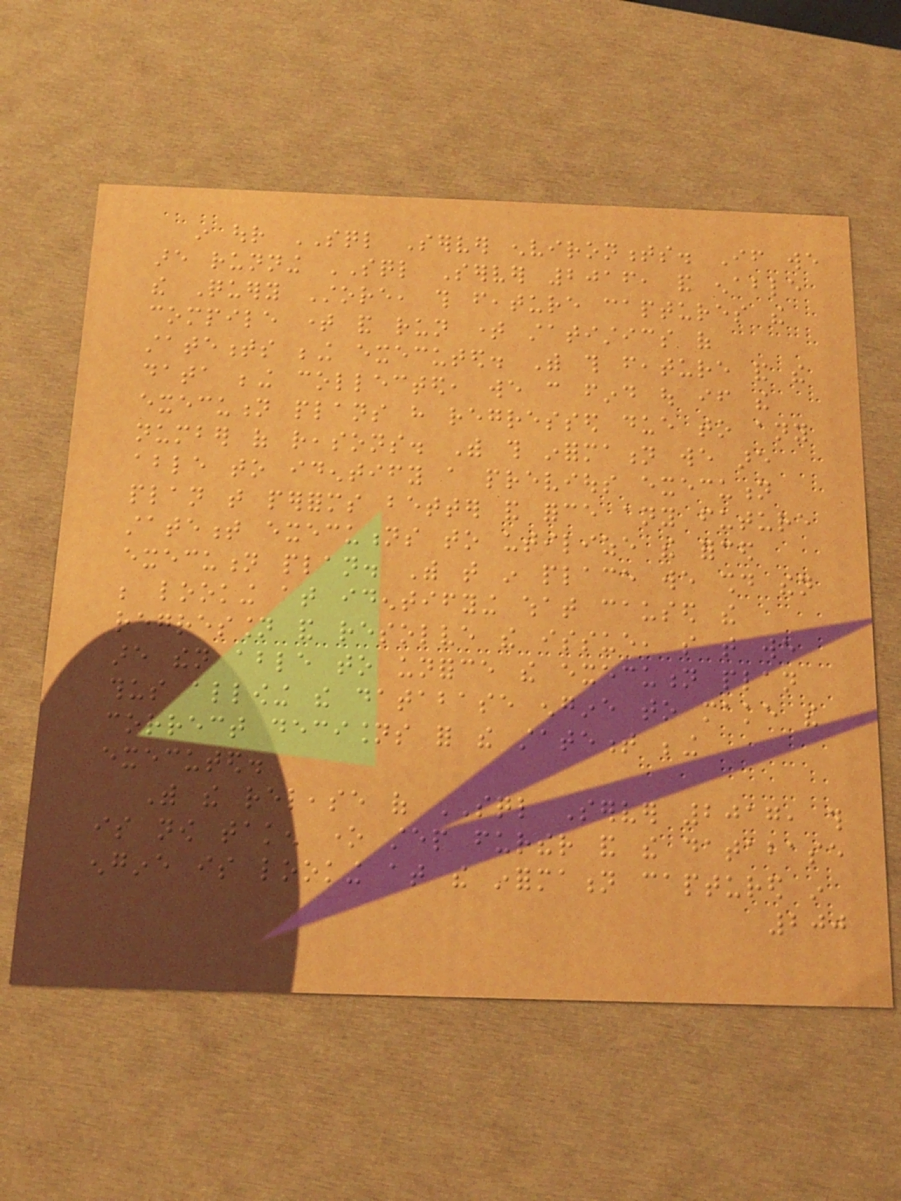in our SQL Server environments. If we
are running SQL Server 2016, and enable
the Query Store, this feature captures the
compile time and run time statistics of
statements being executed. With this feature and the
data being collected, we can find out if the
execution plans have regressed due to any
number of reasons. With this information we are
able to identify a previous execution
plan that performs better and force any future
statement executions to utilize the forced
execution plan. With that in place we should then
be looking at identifying what caused the
regression and resolve the issue, so that we
are then able to unforce the execution plan
thus allowing the database engine to make the
correct decisions for the statement being
executed.
With the release of SQL Server 2017, this
is now taken one step further and the database
engine is looking at the information captured in
200
